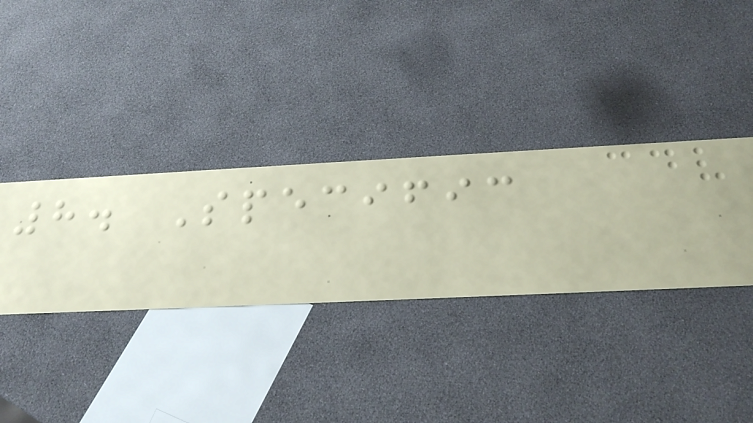8. Specific
